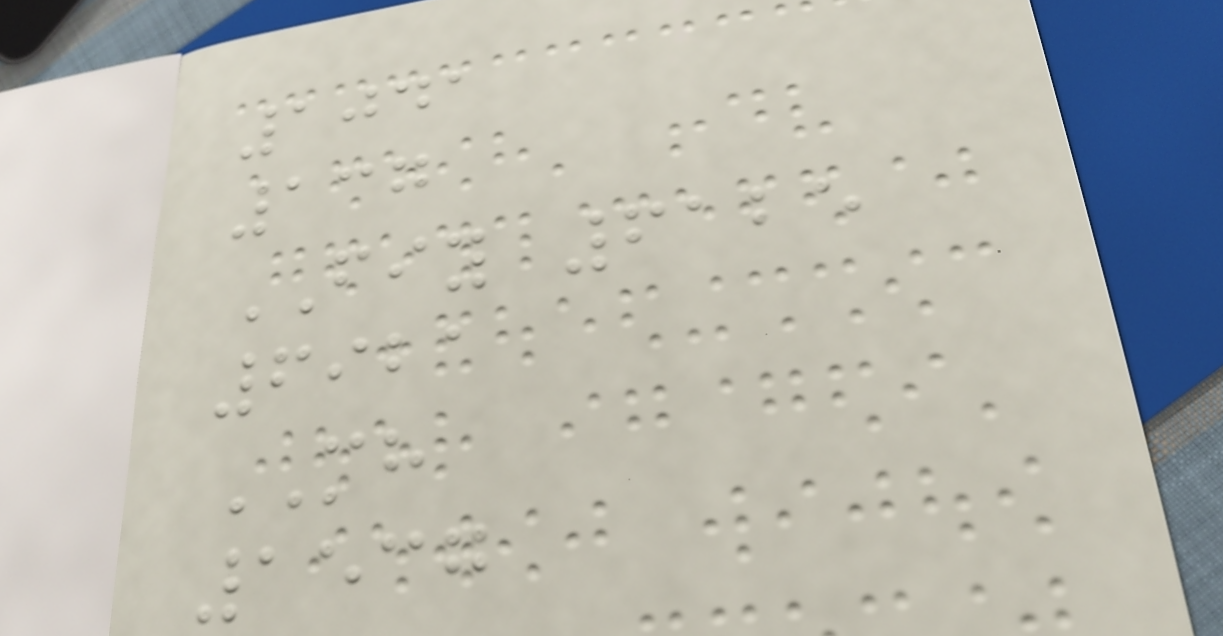1041
137
FIY 6125
6921
MH
1537
